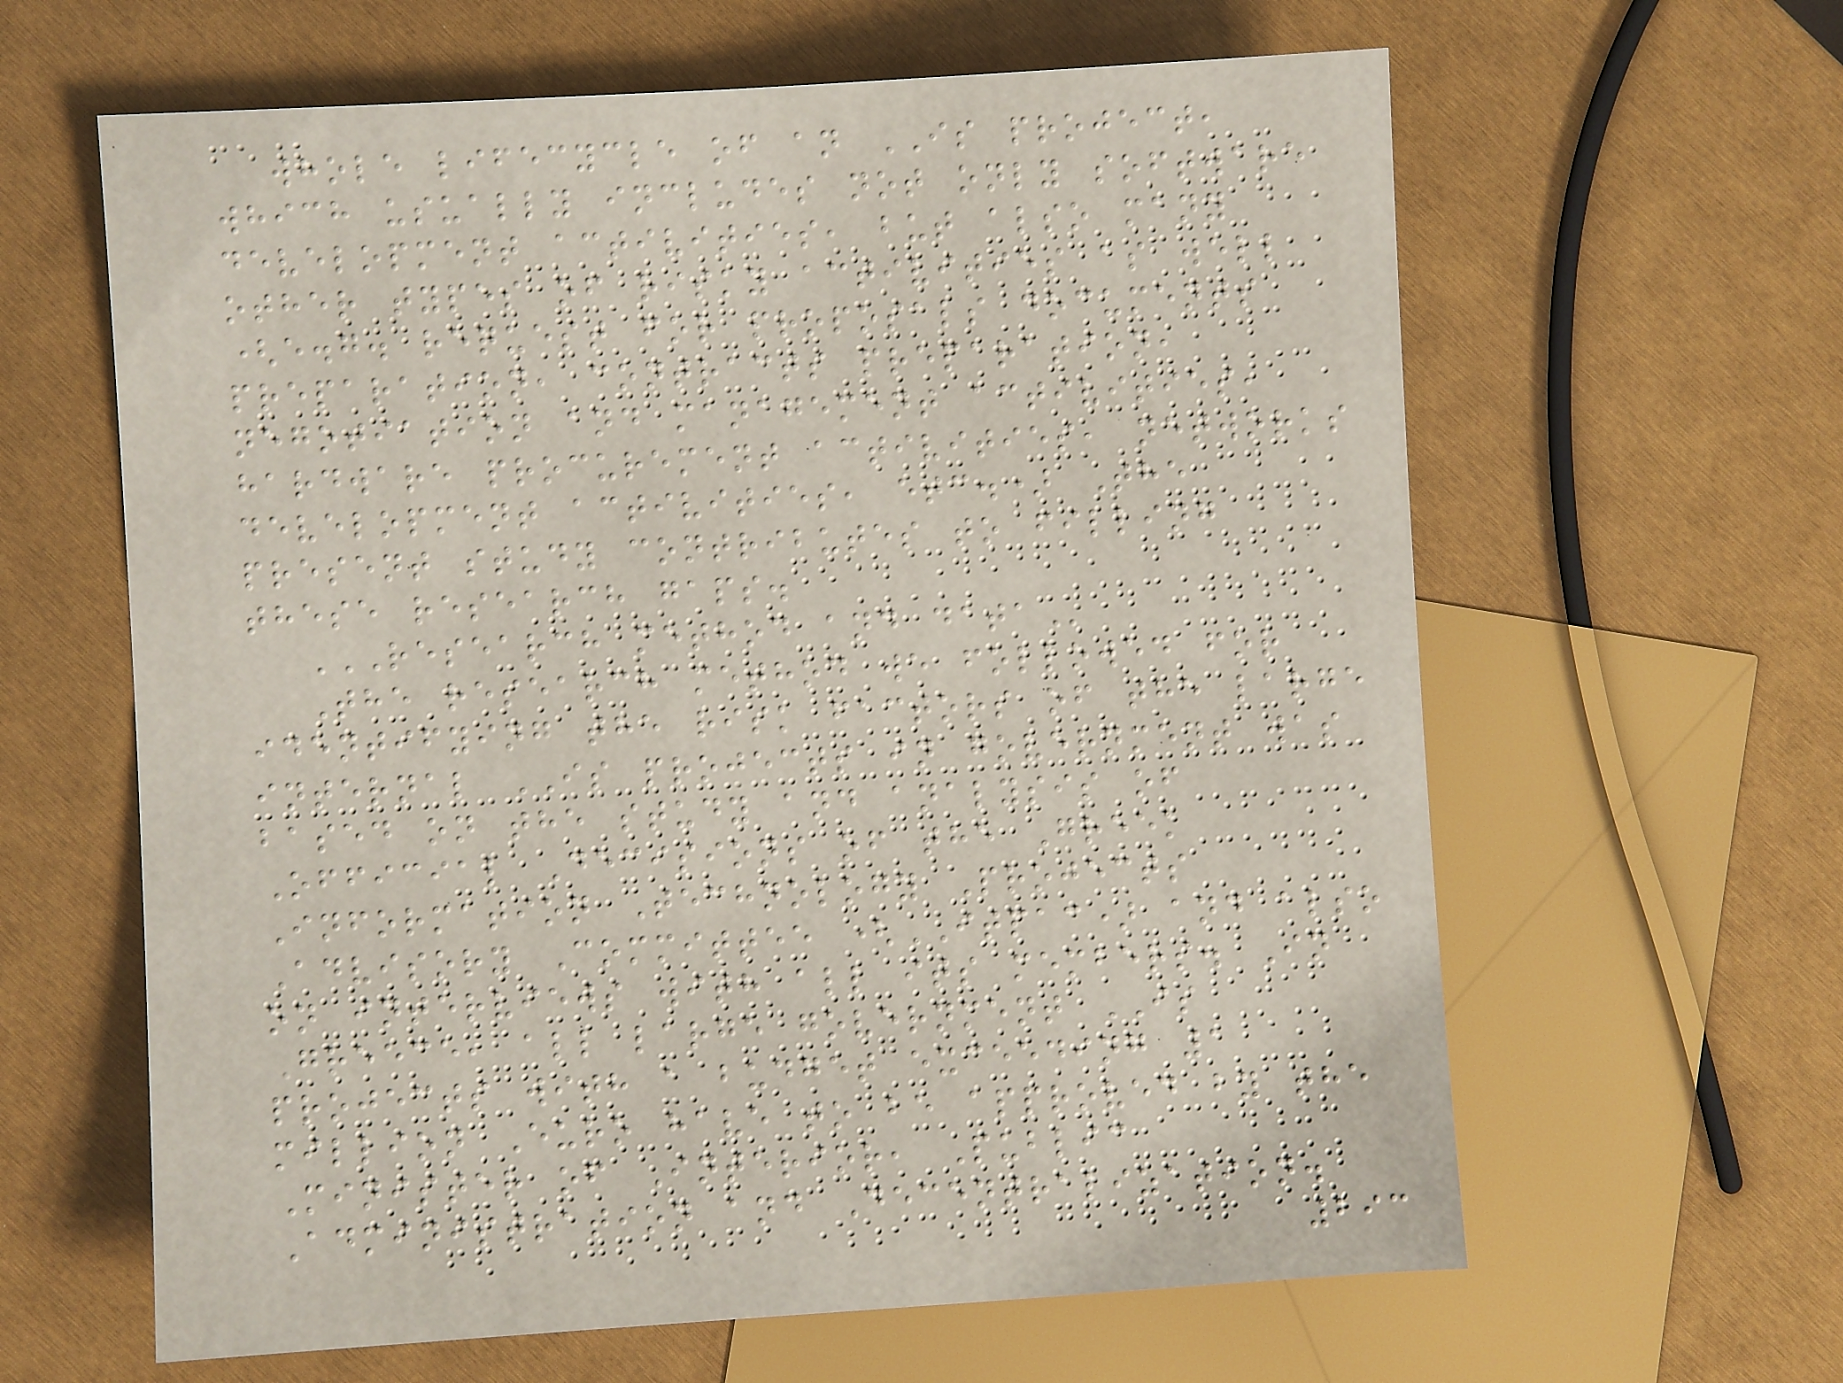whole lifecycle of an IS project,
which usually includes not only software
development activities, but also many
other types of risky activities as well
(e.g. request for proposals documents
preparation, contracts preparation,
negotiation and management activities,
hardware procurement activities, networks
development activities, etc.) The
present study contributes to filling
these research gaps.
RESEARCH METHOD AND DATA
The research method we followed for
identifying the risk factors of the large
internal IS projects in government was
based on the study and analysis of
Official Decisions of the Greek
Information Technology Projects
Advisory Committee (ITPAC) and also
on interviews with all its members. In
Greece, all large government IS
projects with a budget exceeding 1
million Euro have to be approved by the
Minister of Interior, Public
Administration and Decentralization.
293
